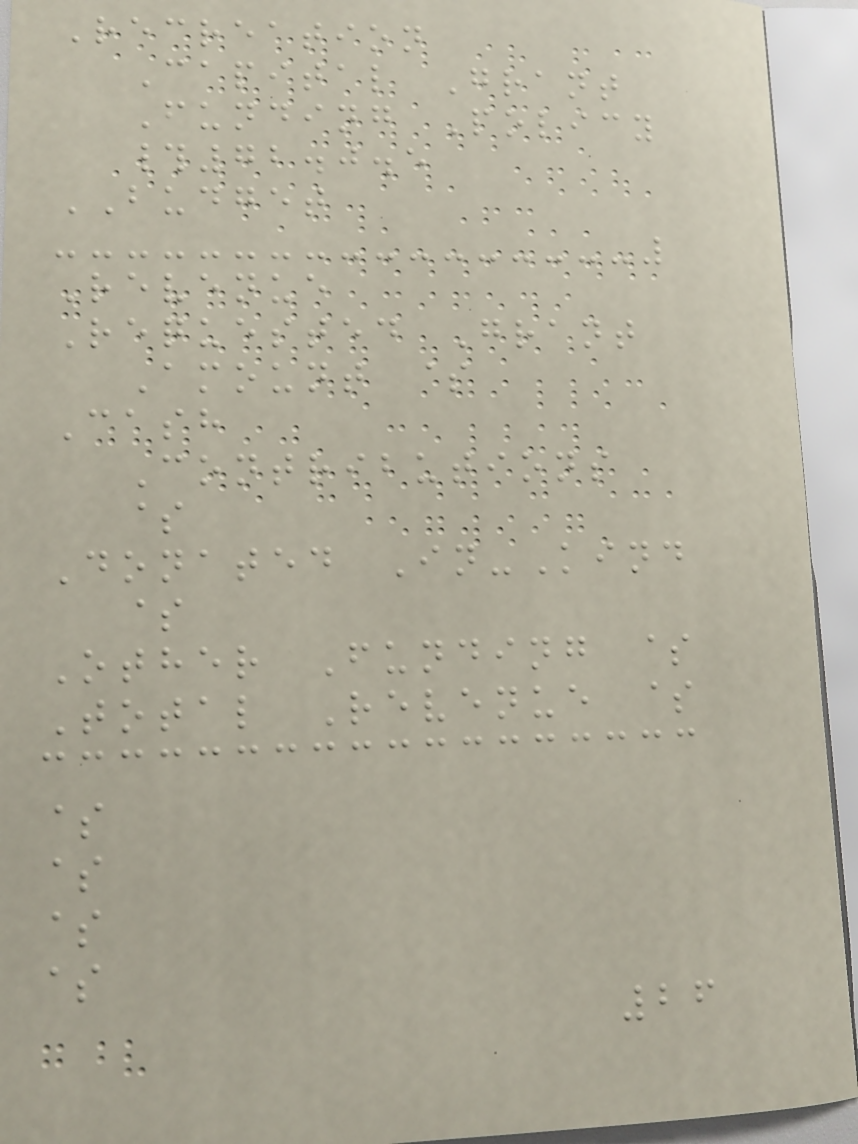Recreation
Capital Grant
Funding Policy
#72.0.5
BUDGET
Revenue
Requested Grant
Amount $
Cash
Contributions
$
Donated In-Kind
$
Other Funding $
Total Revenue $
$
$
$
$
26
